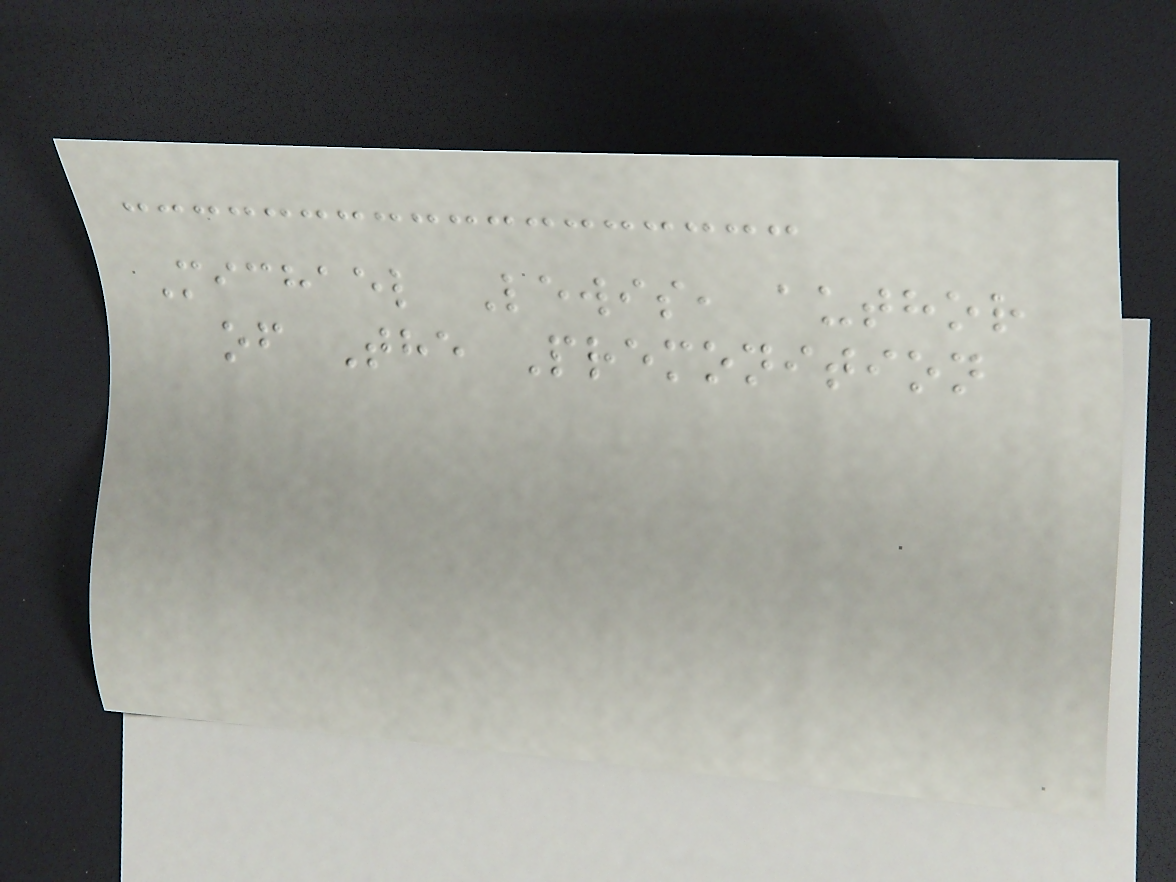Michael Lewis, author
of The Premonition
